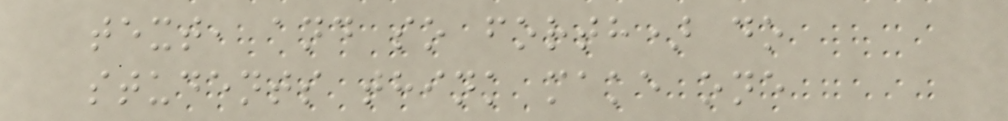text, and so forth) do
students think make one
